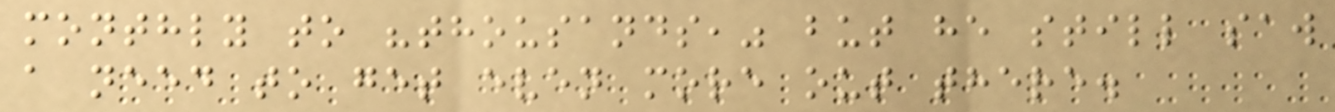monthly to "thousands," but he still saw
a need to get even more out there.
